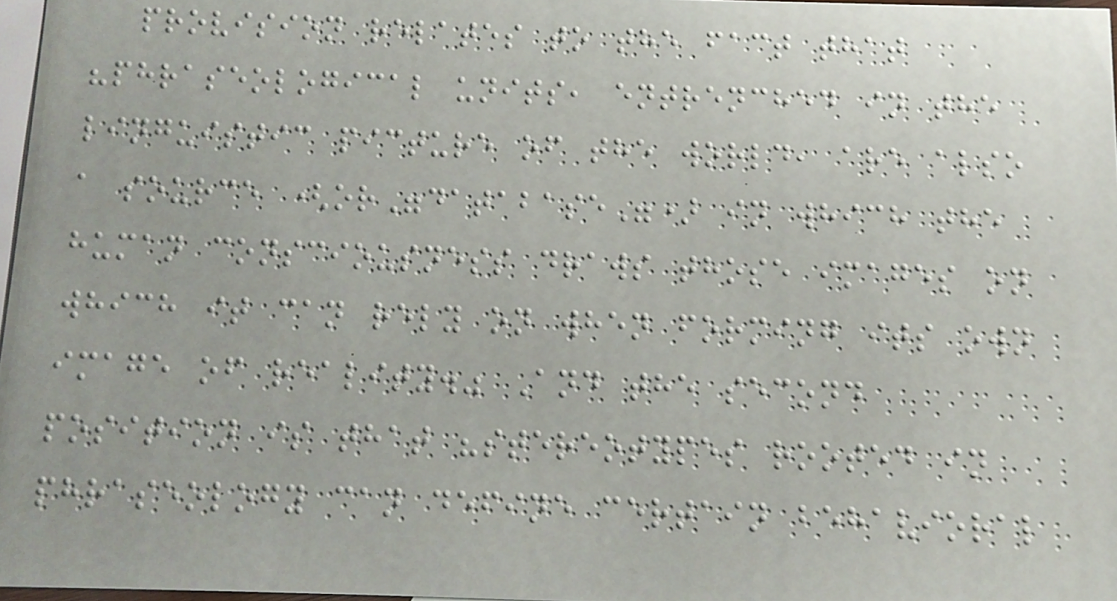provision relates to the fact that
"phraseological units, entrenched in the
linguistic picture of the world, are also
a source (or"database") in which the
human consciousness draws those images on
which it can rely on when forming its own
image of reality." And the second
position is that "stereotypes rooted in
phraseology can define certain behavioral
